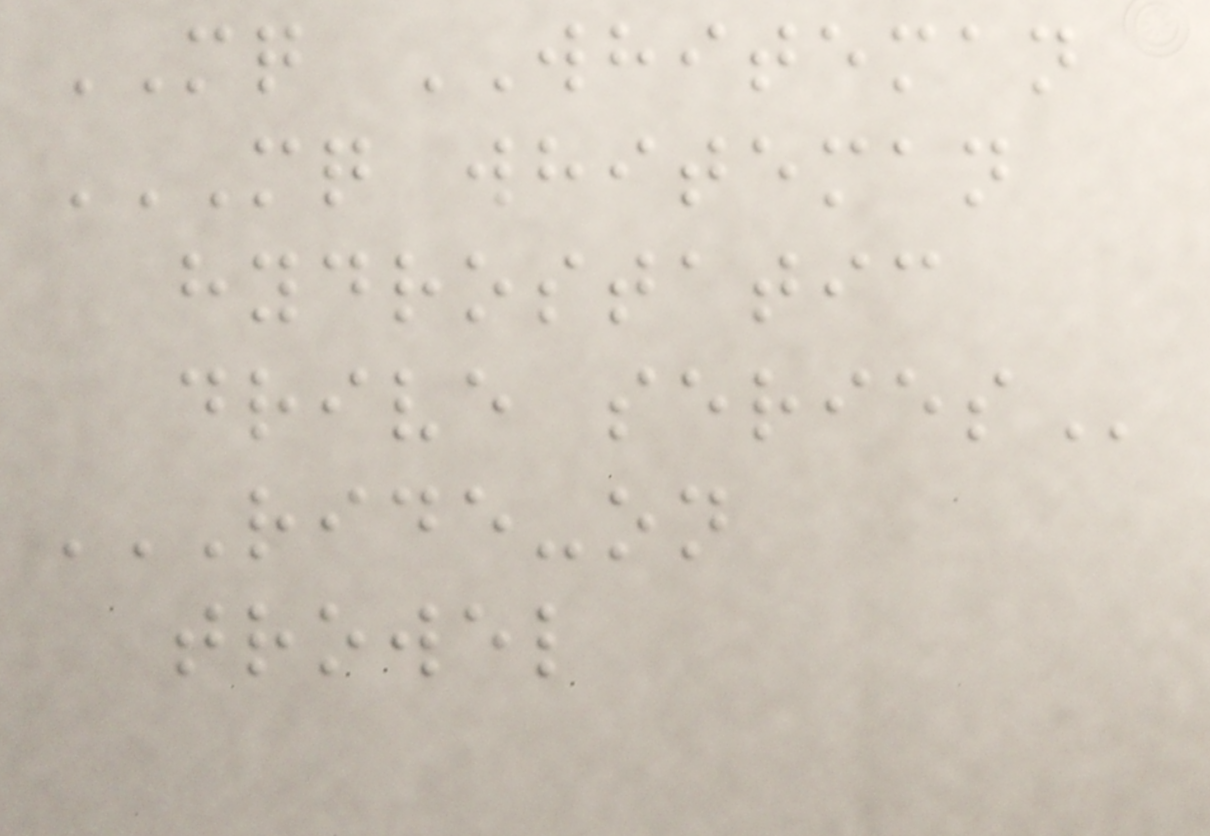MQ WHITEMAN
MQ WHITEMAN
HYDROSTATIC
DRIVE SERIES
RIDE-ON
TROWEL
